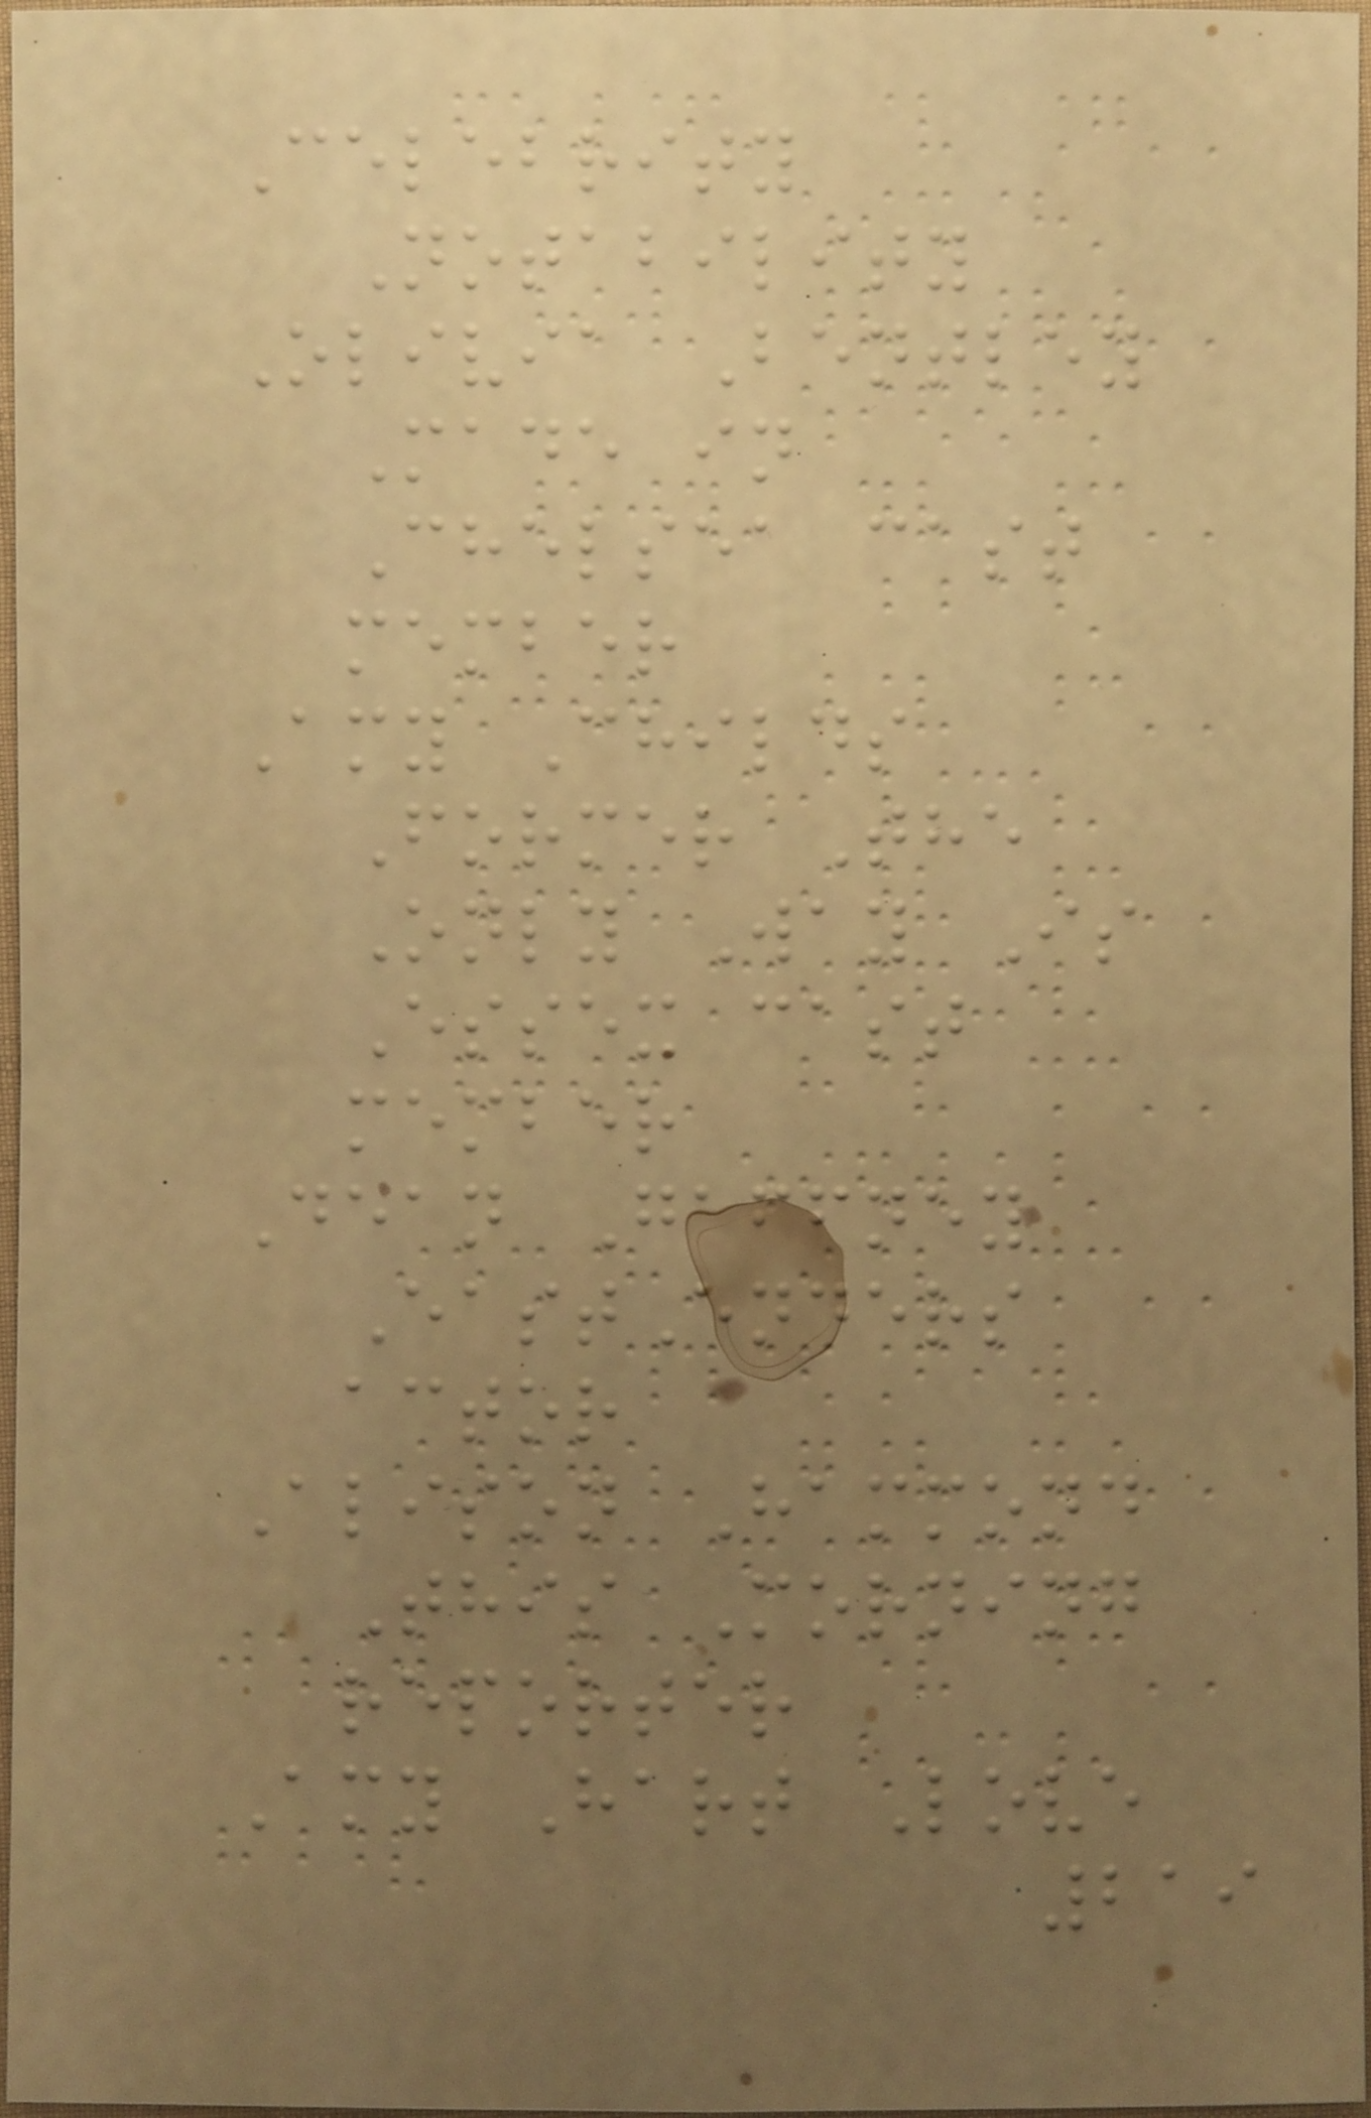Celebrity
Notability
Olivia Bentley
Made in
Chelsea cast
member
Amy Childs
Former The
Only Way Is
Essex cast
member
Dean Gaffney
EastEnders
actor
Alison Hammond
This Morning
reporter
Amy Hart Love
219
